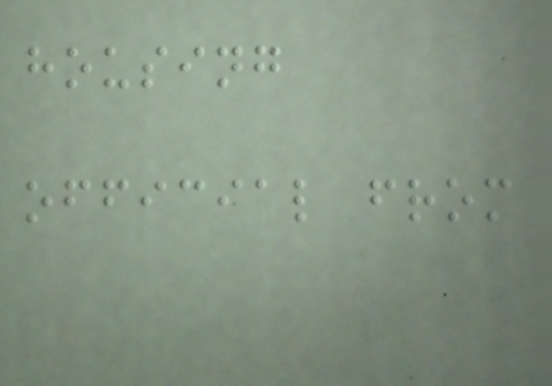housing
official from
